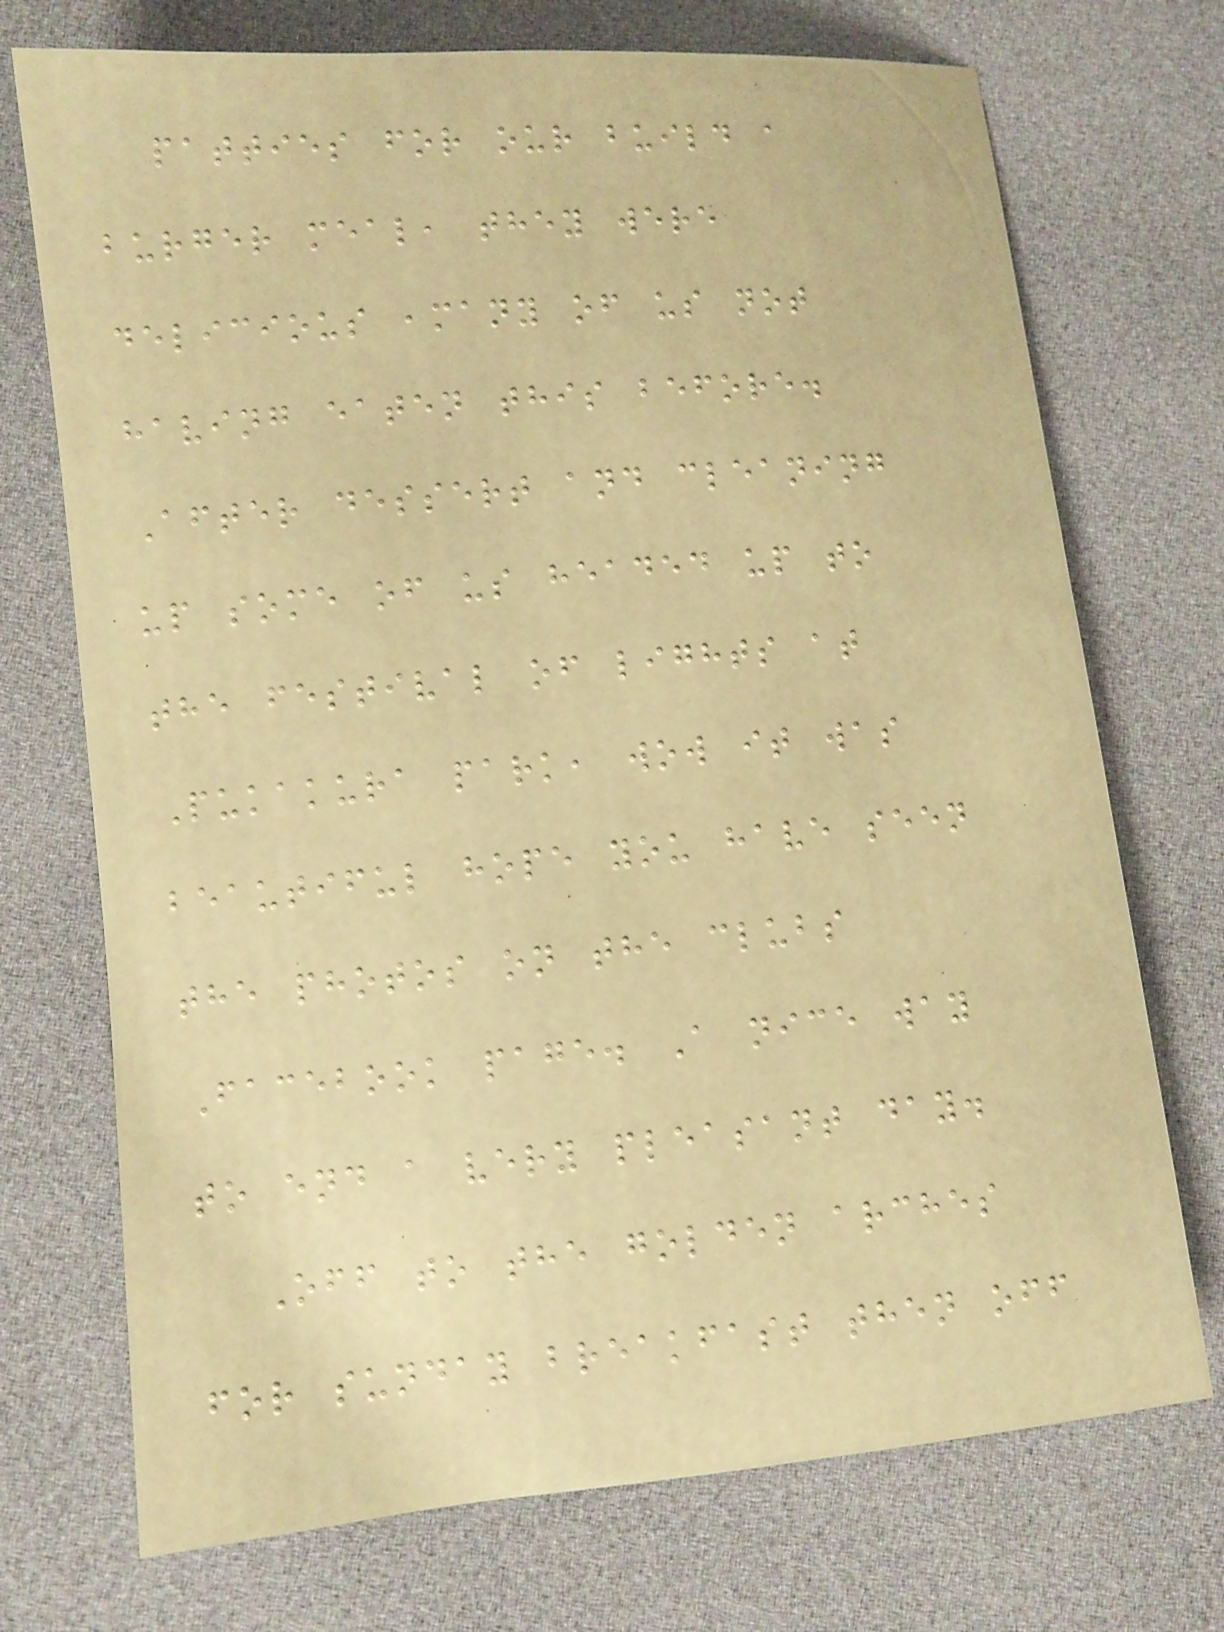patties for our build a
burger meal, they were
delicious ,many of us not
having eaten this before.
After dessert and cleaning
up some of us headed up to
the festival of lights at
Pukakura park, wow it was
beautiful hope you have seen
the photos on the clubs
Facebook page. A nice way
to end a very pleasant day.
Off to the golden arches
for sunday breakfast then off
